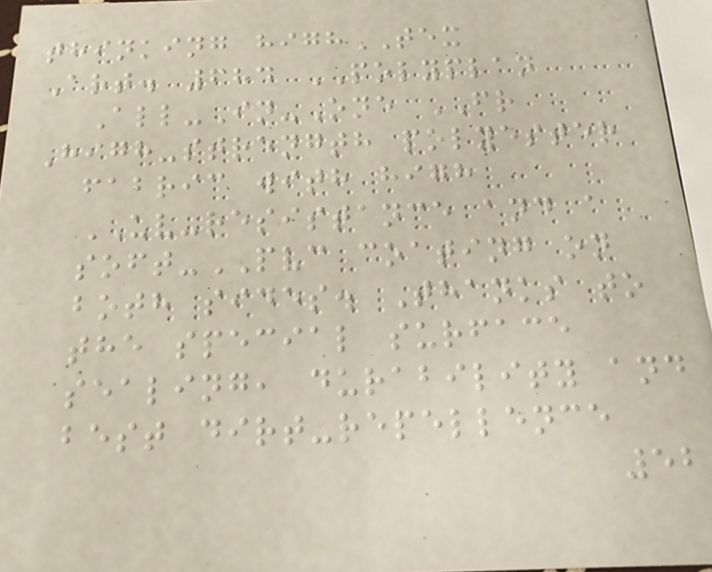thinking highTEX
Art. 684 POLYPLAN
All-In-One FR
High-strength polyester
fabric with high
UV-resistance and a
soft-PVC coating on
both sides. Thanks to
the special surface
sealing, durability and
best dirt-repellence
52
